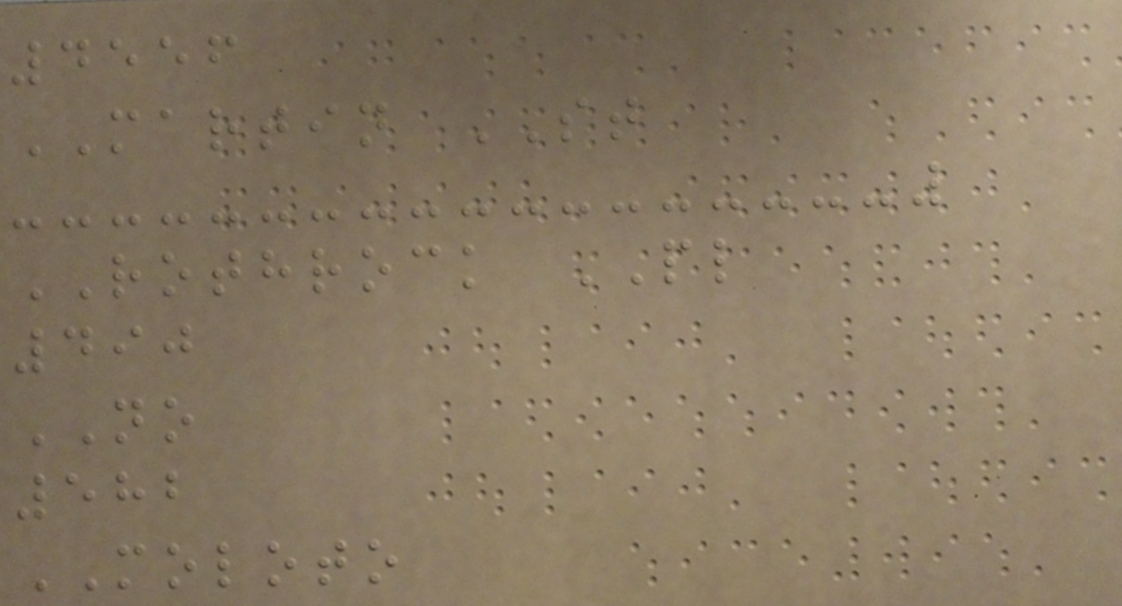4556
MARTIN ST
ROTHROCK PL
490
NO
582
MOLOTO
